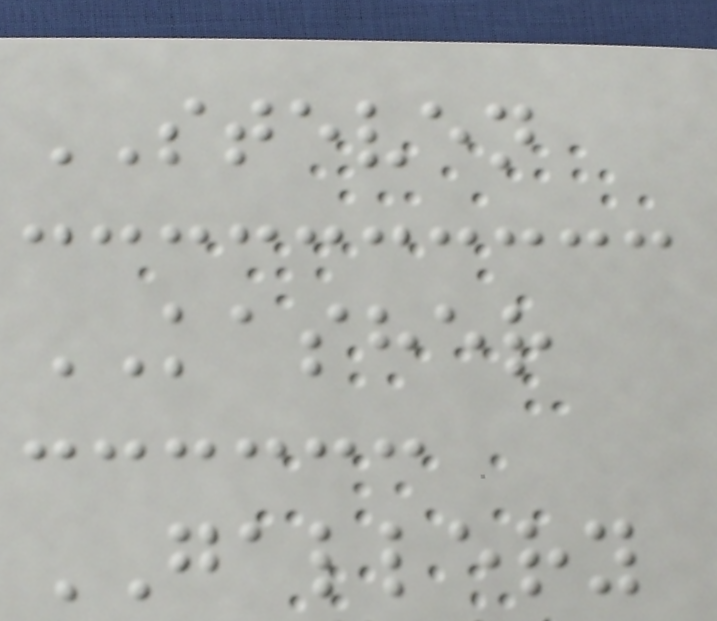STEVEN
KASHER
GALLERY
